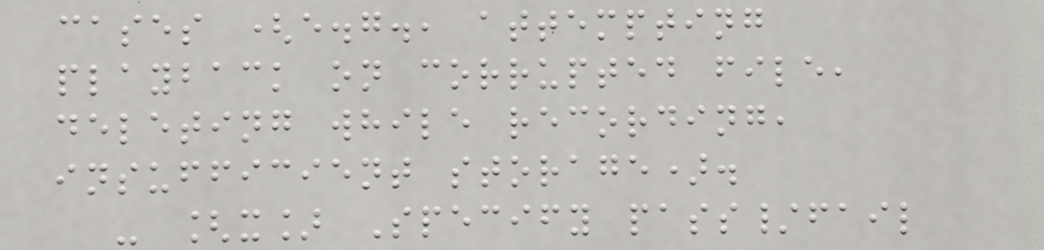cases (e.g., attempting
playback on corrupted file,
deleting while recording,
insufficient storage).
- [x] Specify pass/fail
